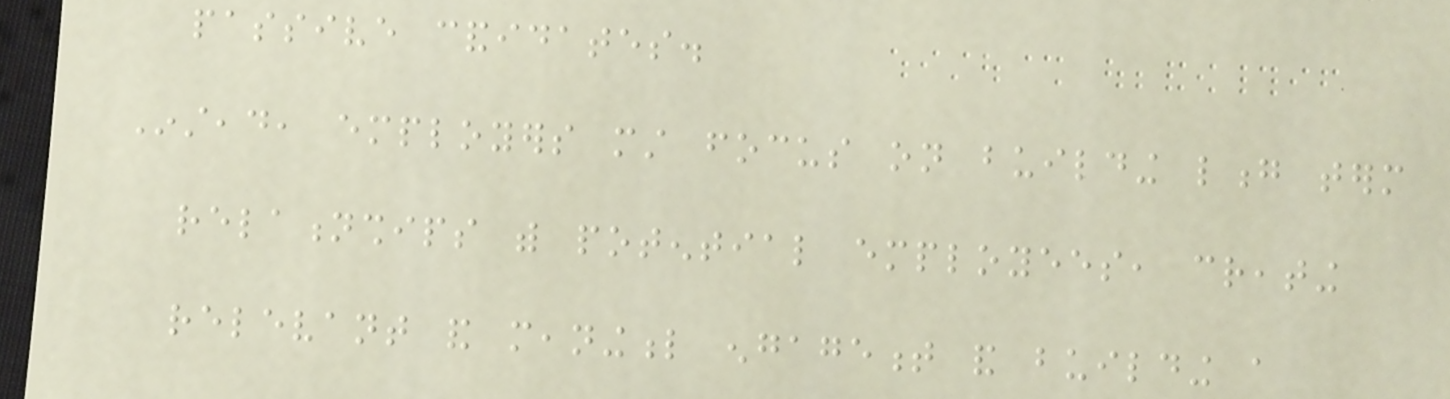passive candidates.
Instead, employers must focus on building long term
relationships with potential employees, creating
relevant and meaningful engagement and building a
